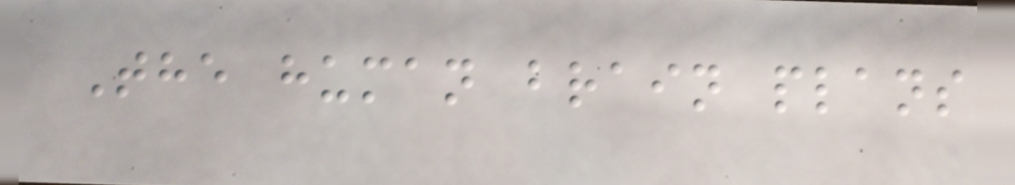The human brain plans
